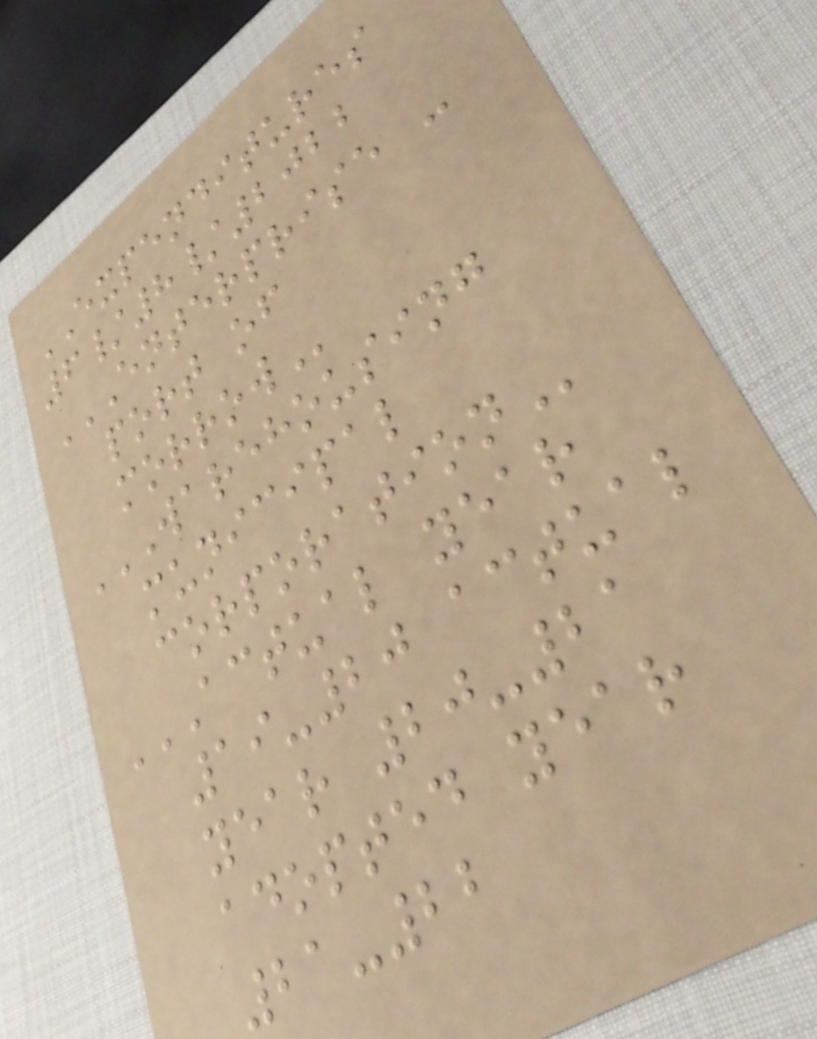EXPENDITURES
6/8/2022
ENTERPRISE -
PORT OF
MORROW
WAREHOUSING
MUNICIPAL
CORPORATION
ACTUAL YEAR
19-20 ACTUAL
YEAR 20-21
ADOPTED YEAR
21-22
